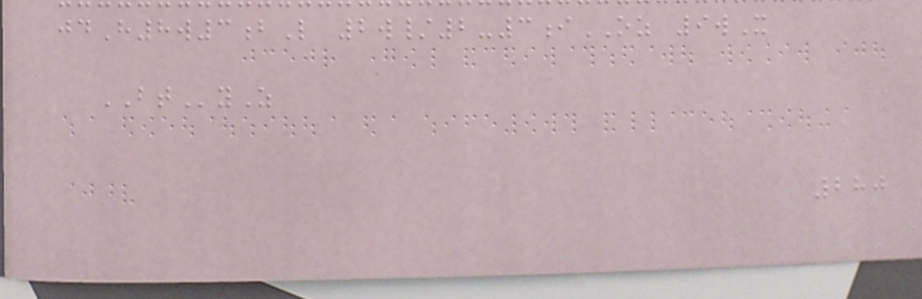jdH8w3bL 2w/2-3iOZ 9wX
BTyZ
280
